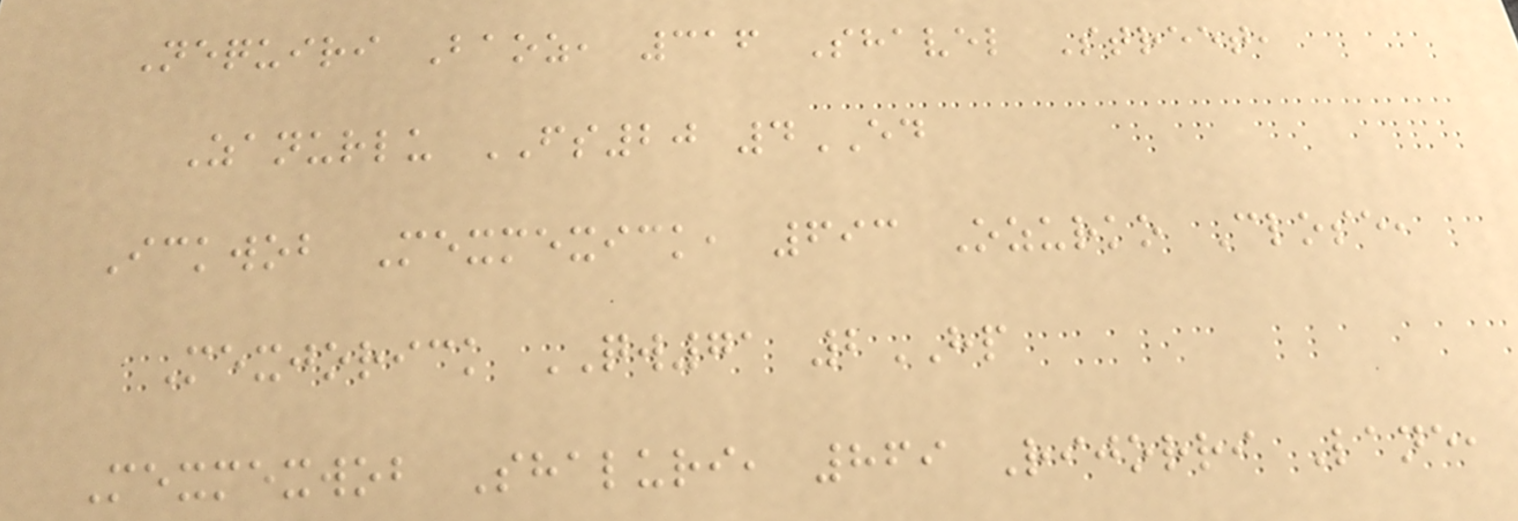Nequiri Baoz, 316 Shavel Street,
Zanurlu FS20 4ED
Ickwob Mexmexick, 693 Ozurko Close,
Mexjorick QW71 2HP
Mexmexwob Shaluri, 869 Rijorri Lane,
